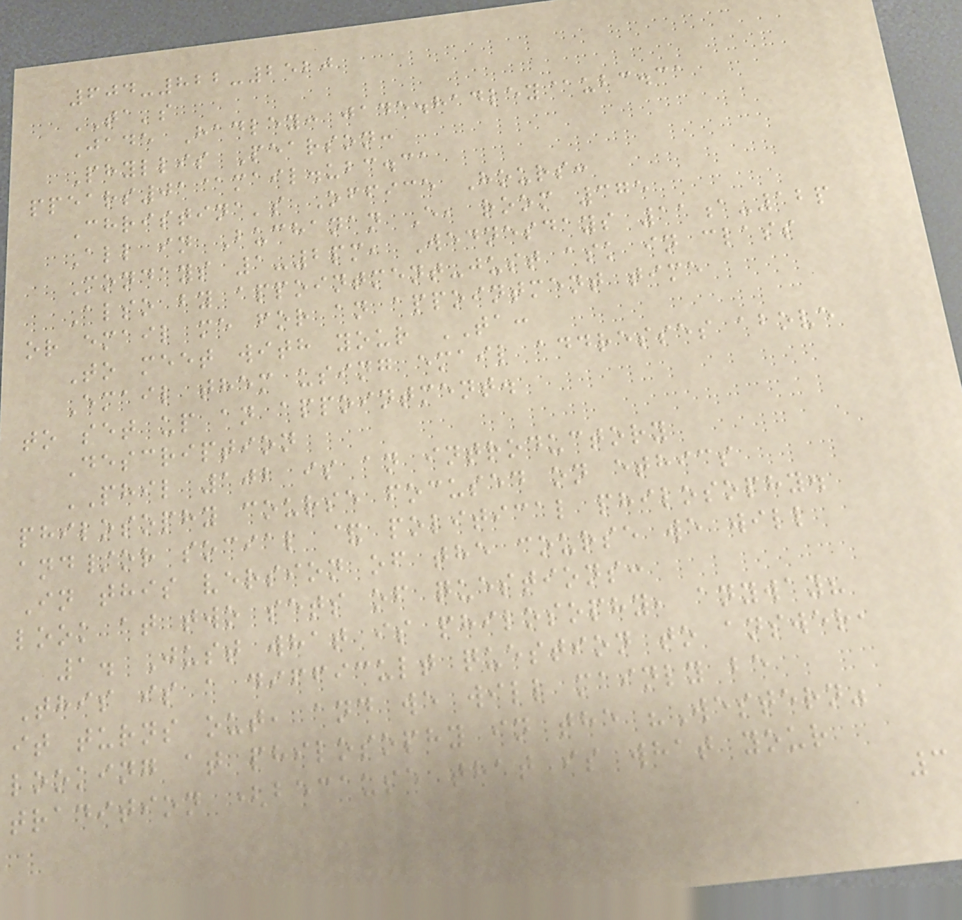604-822-2520
TA's
Jade Hadley: jade.hadley@ubc.ca
Phyllis Pearson:
ppears01@mail.ubc.ca
Christina's Office Hours:
All in Buchanan E, room 375
Mondays 1-2pm, Wednesdays 11a-12p
Also by appointment-just ask in class
or email me for an appointment time
To meet with your TA:
Email them using email addresses above
to set up an appointment.
Description
PHIL 102 is an introductory
philosophy course focused on ethics
and/or social & political philosophy.
In this version of the course we will
look at two sets of questions:
1. Just what is philosophy, anyway?
This is a difficult question to answer,
it turns out, and we will mainly be
looking at philosophy in the "Western"
tradition (because that is what your
3
